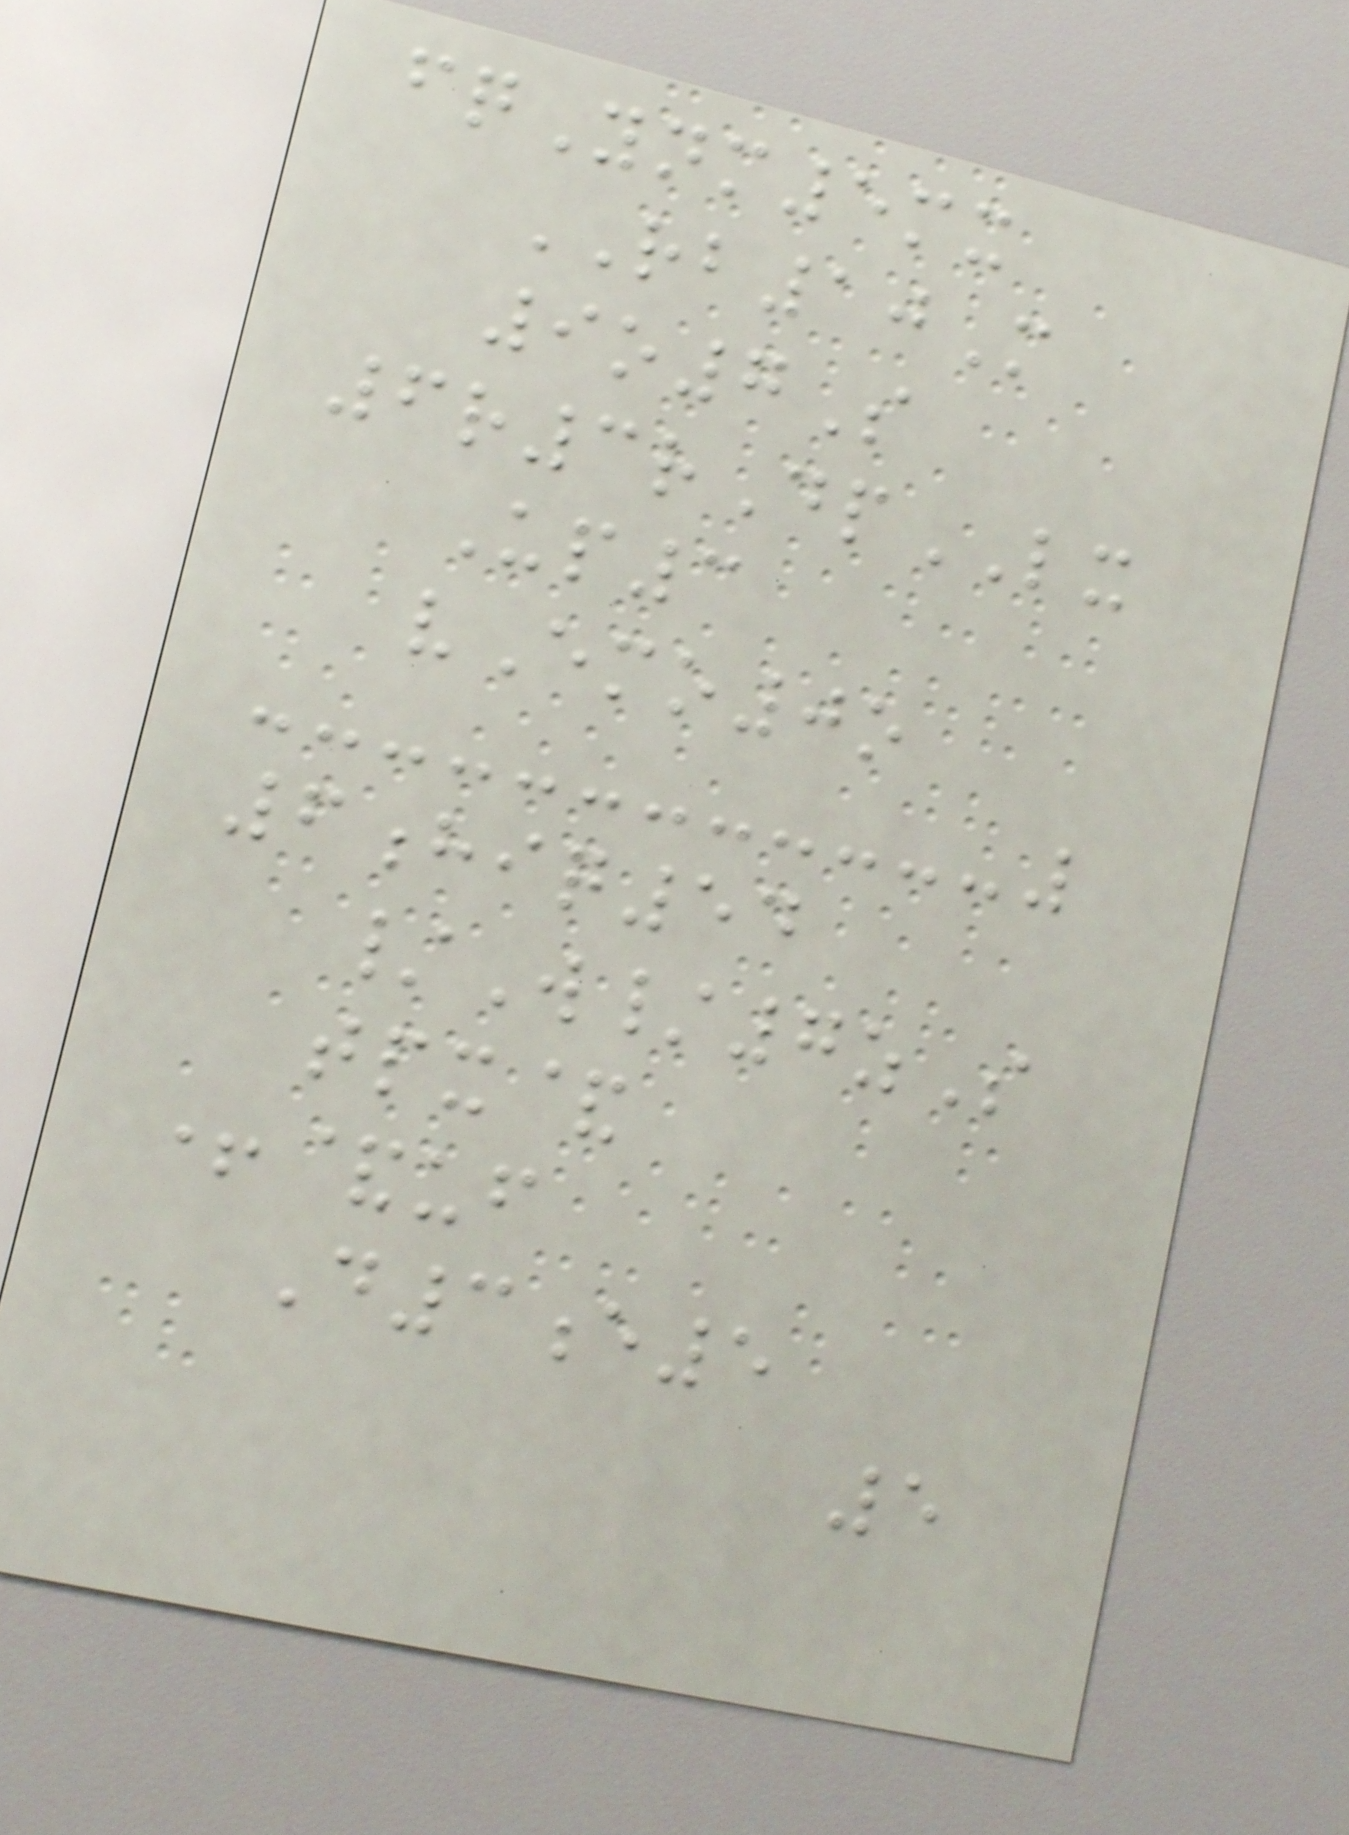fqYnm5mx
RB10M
9o7S
6r3rDpLX
Up3
vEmo0o
6hiq54
/W/7zS
tpx&
+&uf
D3e5
5
